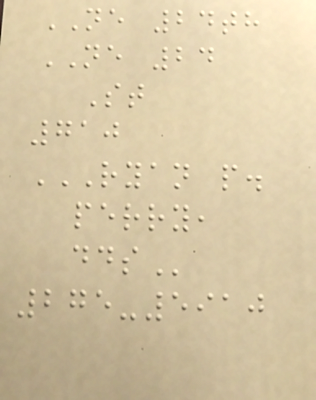NE 24th
NE 24
St
710
RYAN P.
PERRY,
DDS
275-5910
